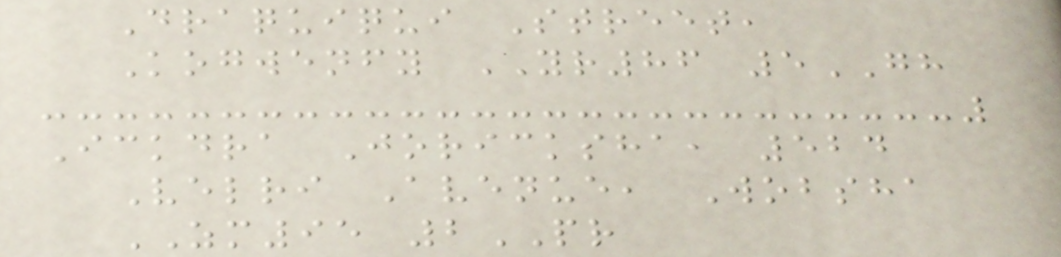Draquiqui Street,
Kogwenfy YR86 5GH
Ickdra Joricksha, 524
Velri Avenue, Wobsha
ZM95 2PR
